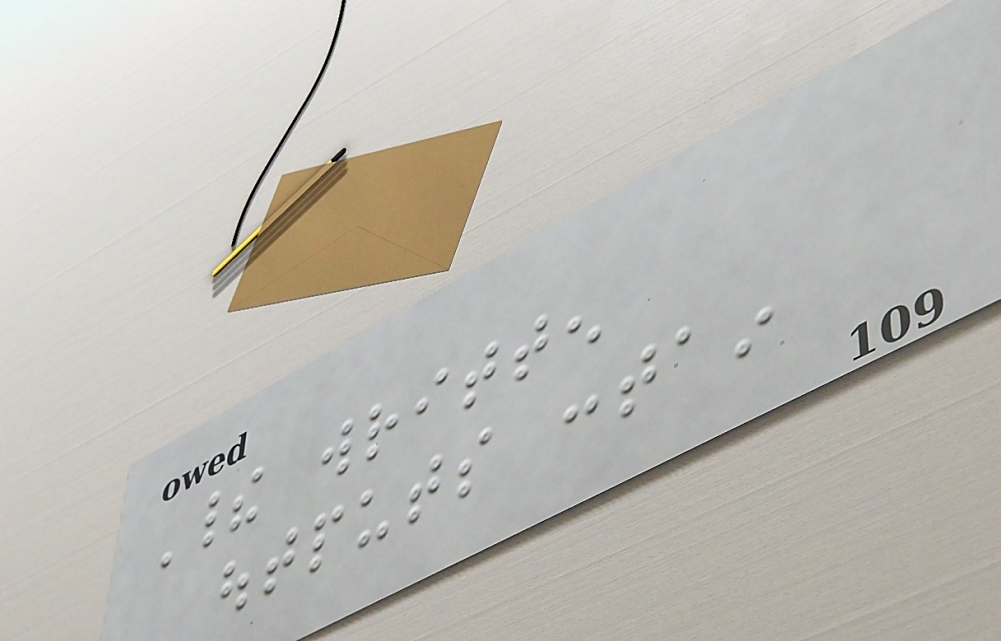Their written
outputs contain
